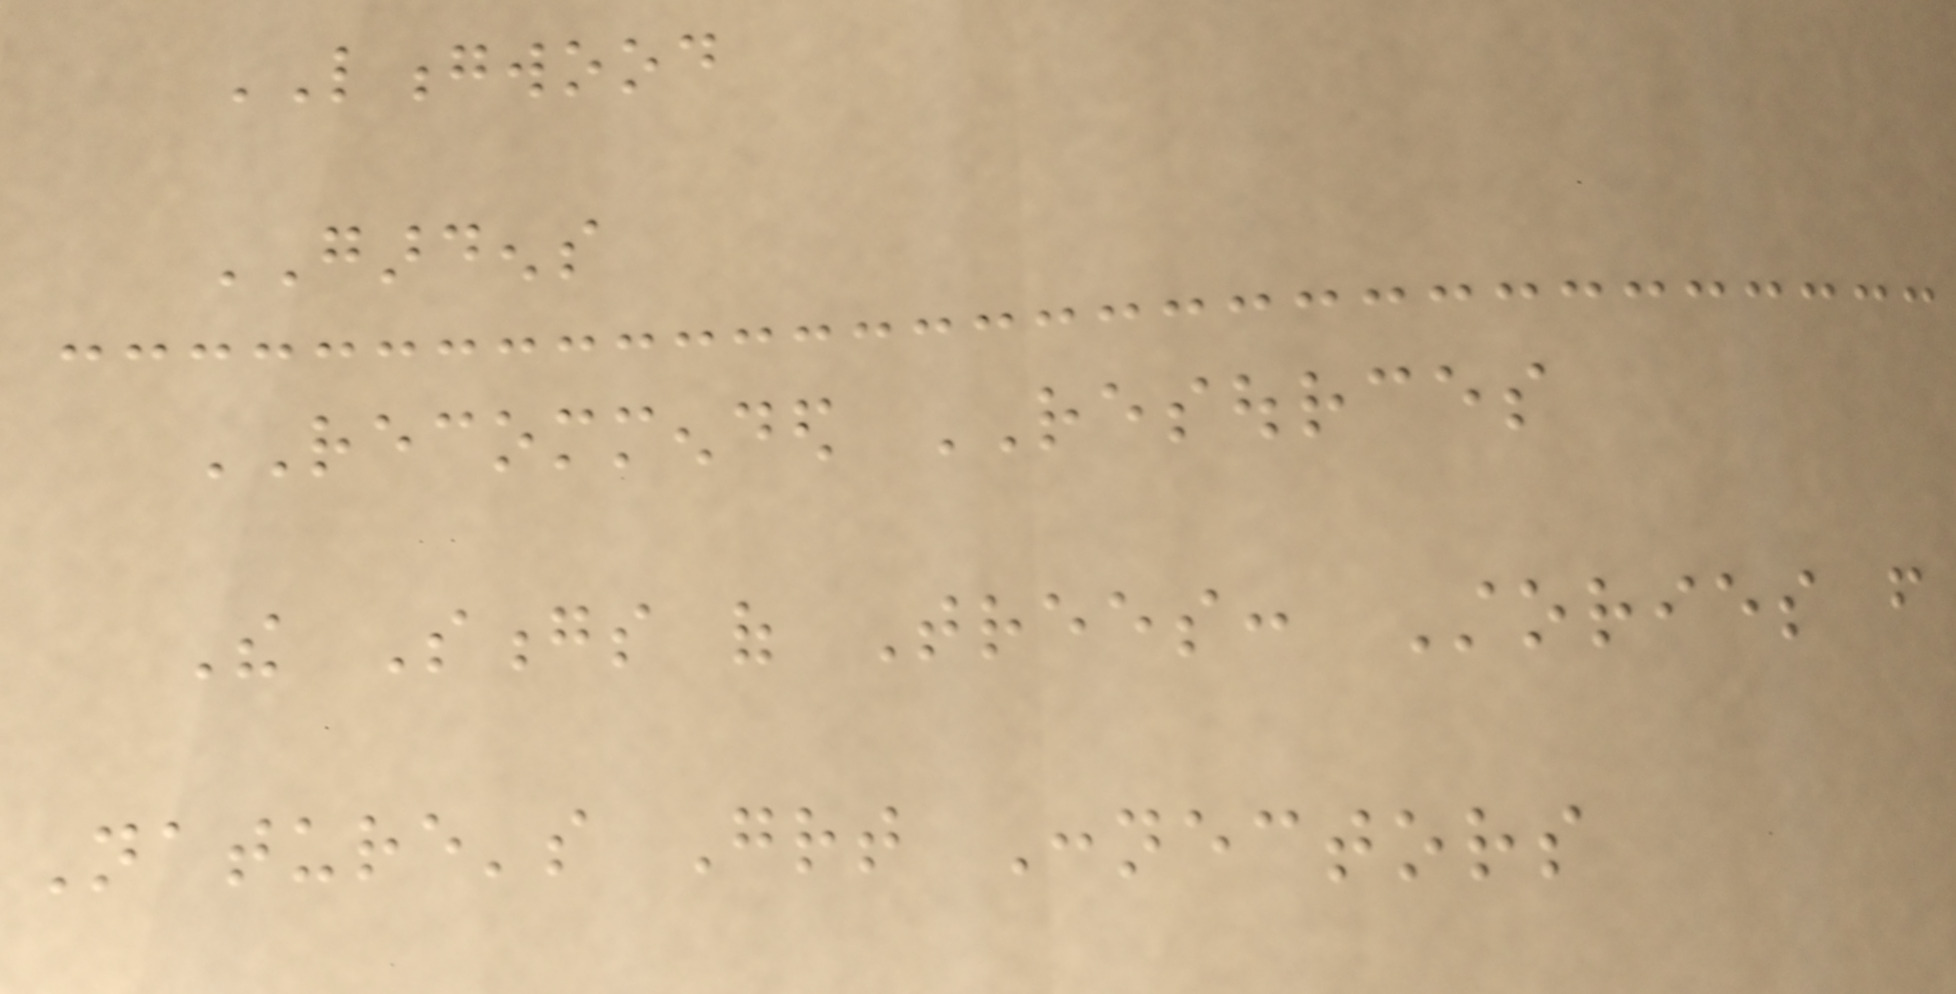LONGWOOD
GARDENS
RECOMMENDED RESOURCES
The Songs of Trees: Stories from
Nature's Great Connectors
